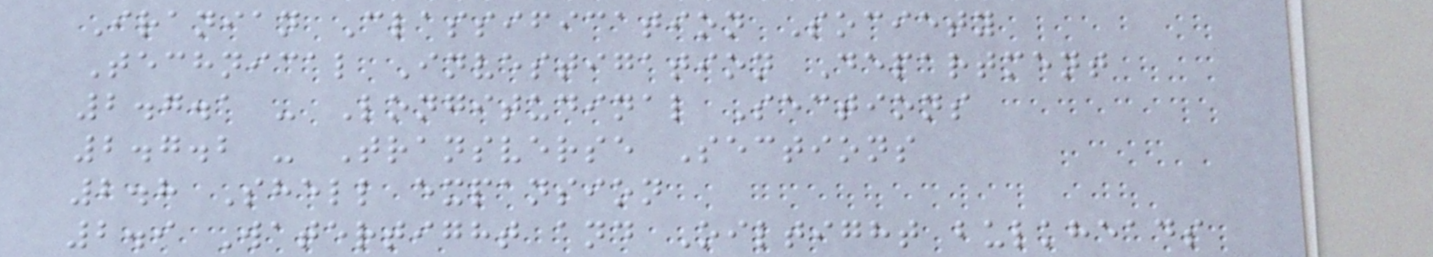Iranian Classification Society
Technical Investigation Department
2.7.1 - Longitudinal Sections
2.7.2 - Transverse Sections
2.8 Shell expansion
2.9 Watertight and Oiltight bulkheads
